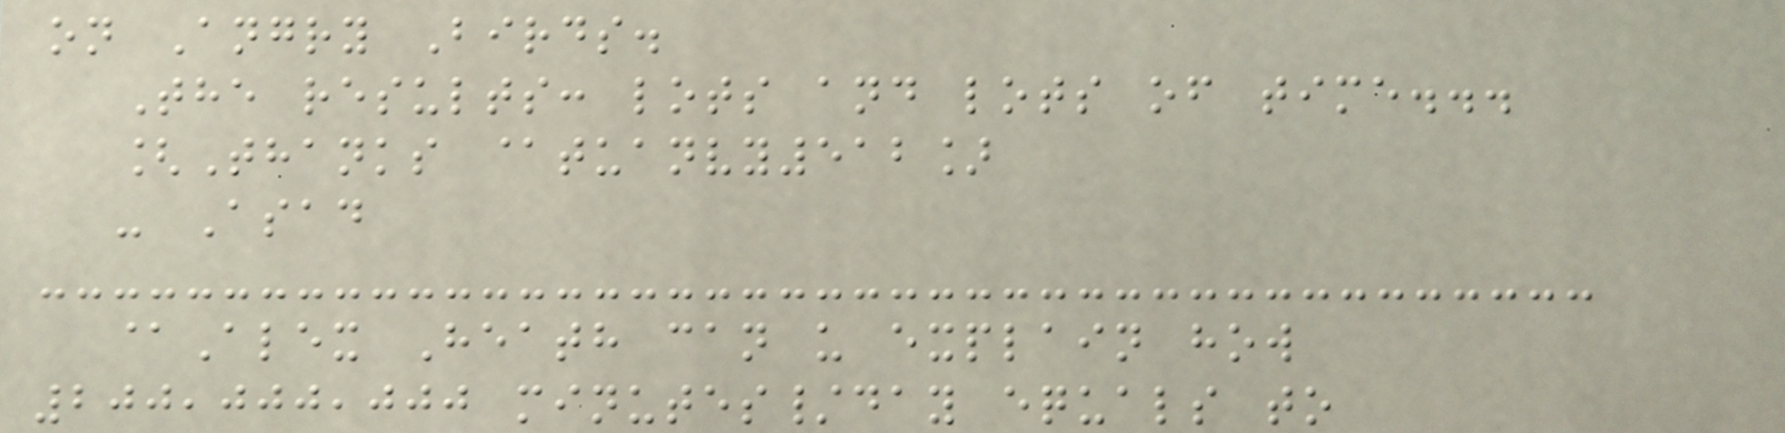on Angry Birds.
The results: lots and lots of time...
[Thanks @tuanvy512]
- Asad
@Alex Heath can u explain how
200,000,000 minutes/day equals to
